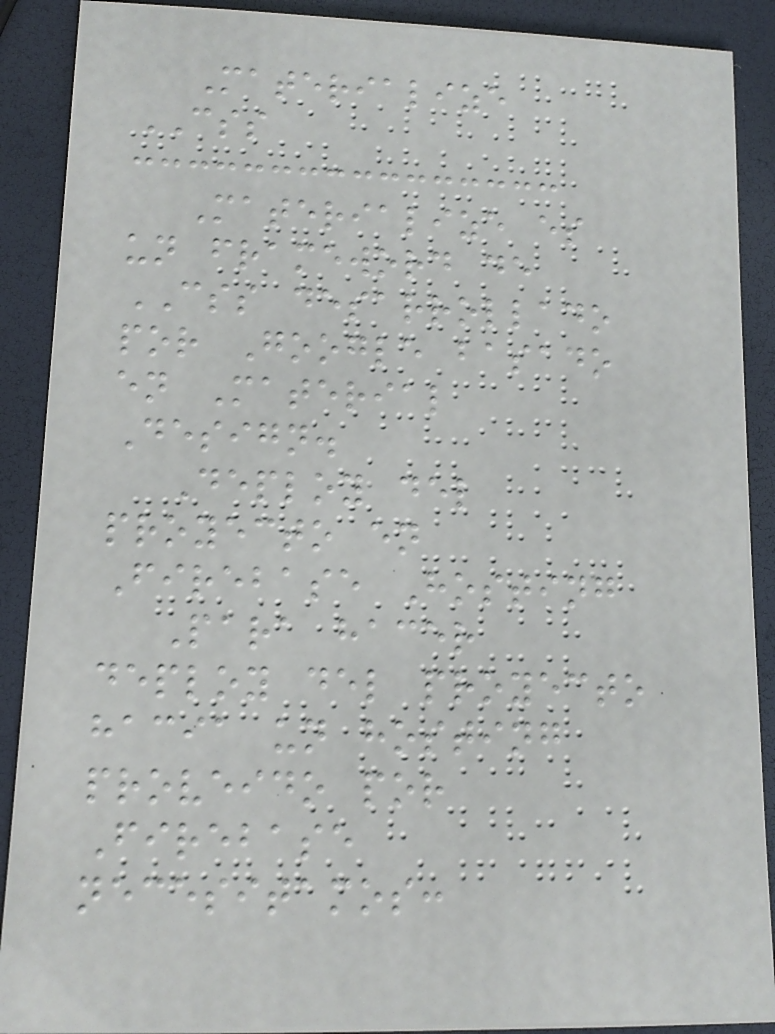Materialize
CSS
Materialize es
un frameword de
CSS desarrollado
por Google basado
en Material
Design.
Deploy del
proyecto en
Firebase Hosting
Para hacer
deploy del proyecto
hacia un hosting
proveido por
Firebase
necesitamos:
